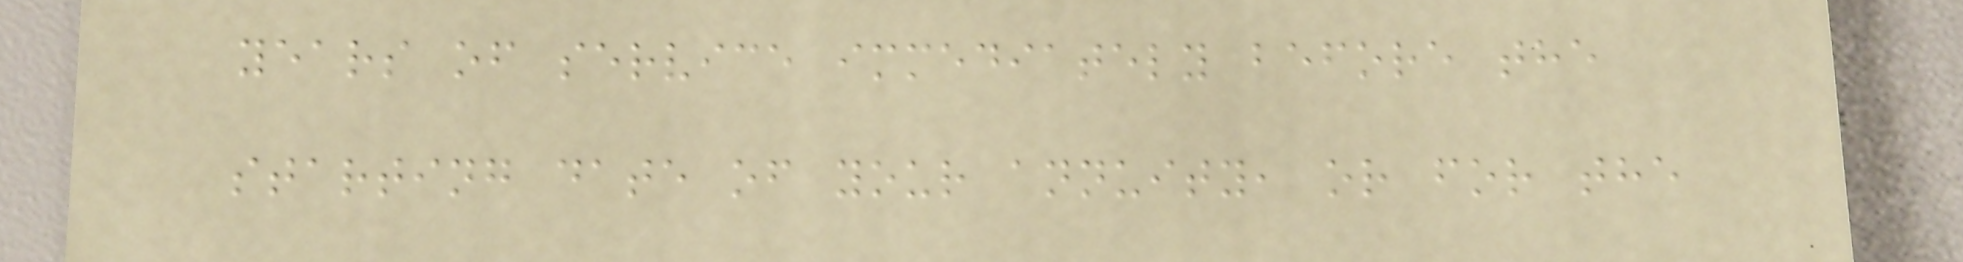years of service immediately before the
starting date of your annuity, or for the
